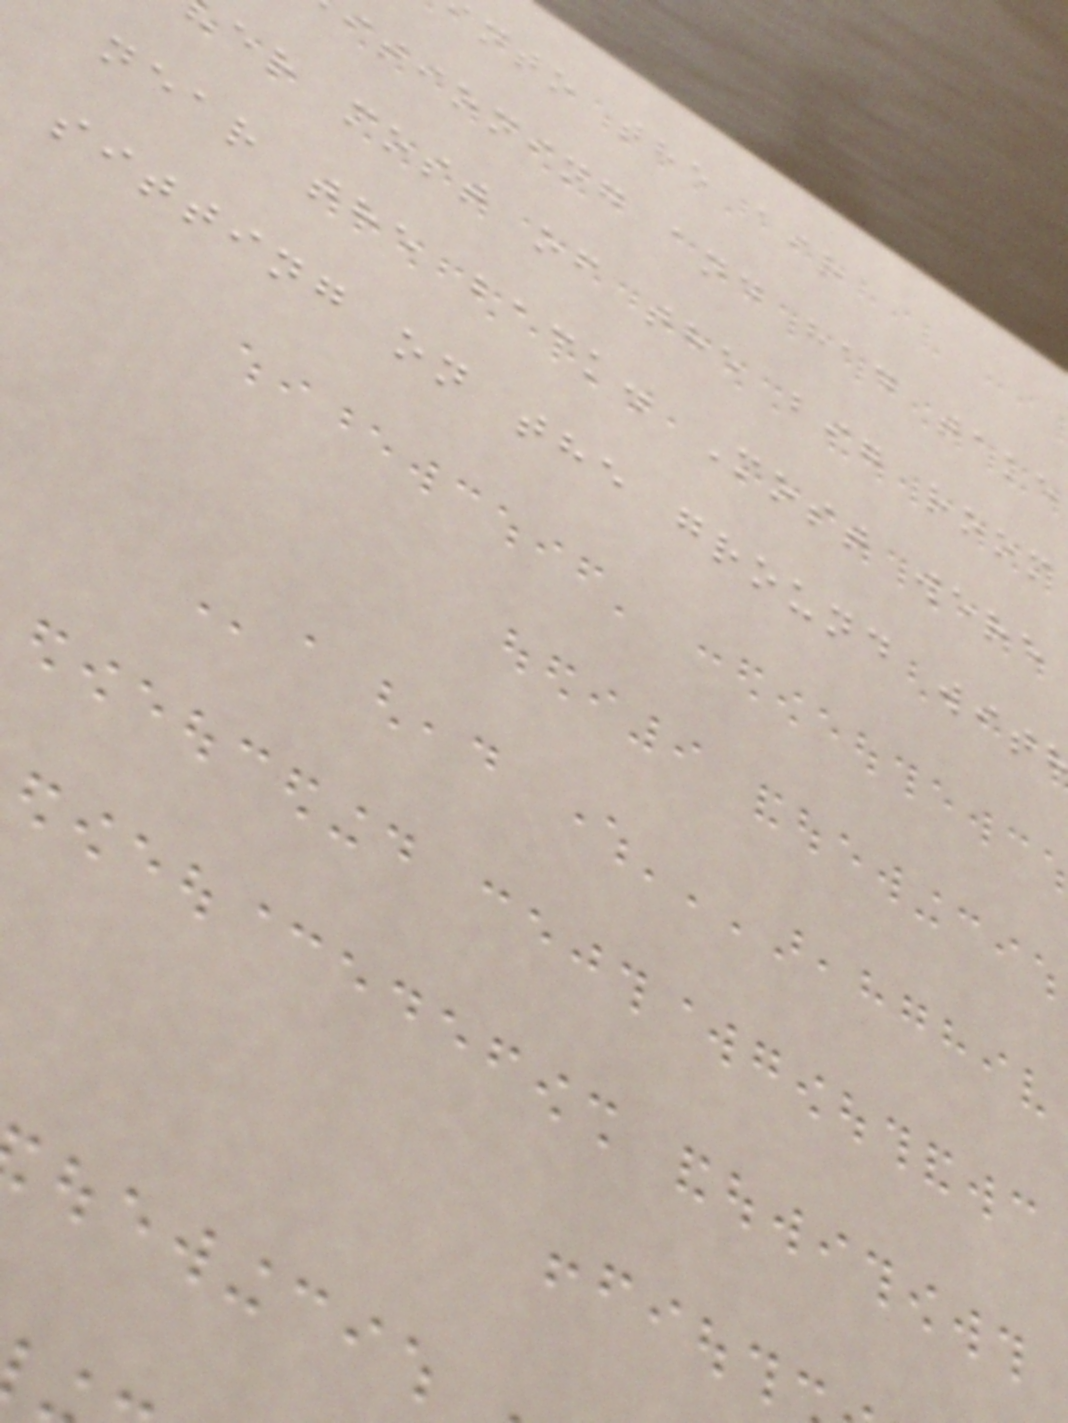nto the air
itioning and had take
er most of the big room
near the back. Most were
sitting on the ground wit
